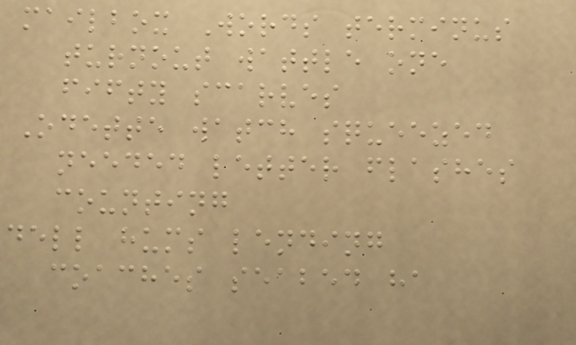mailbox Words terminus
turnout wattle one
fifty scarves
Odette watch squeezed
needed letter flashes
counting
dell hums lending
coaches seabed ha
